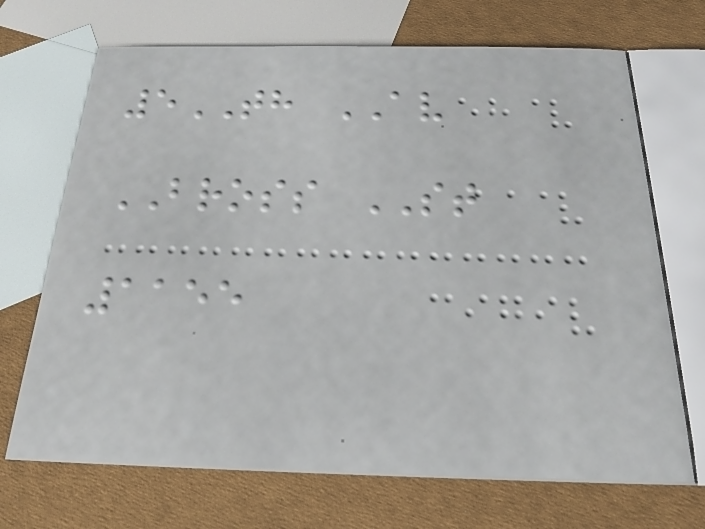5TH AV
BROSS ST
1155
